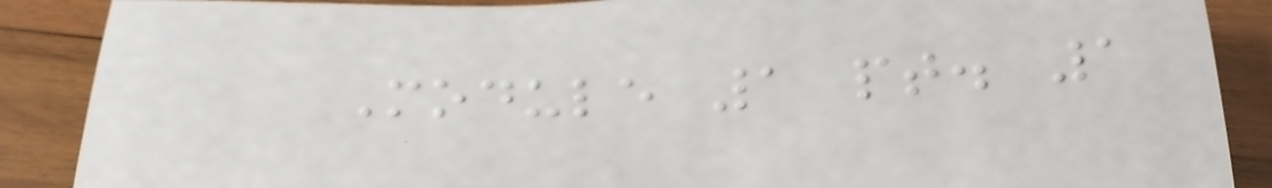Module 1 pt. 1
